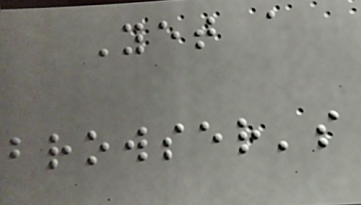Yet a
browser's
